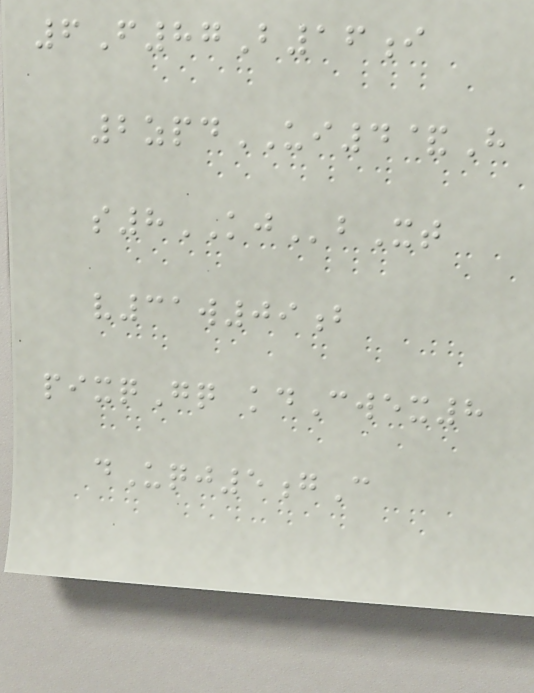6F87B16i
2zpdUI4&H
s8KJbXt
v31w09b
pixqGq kdCwex8
dUqj5gC
